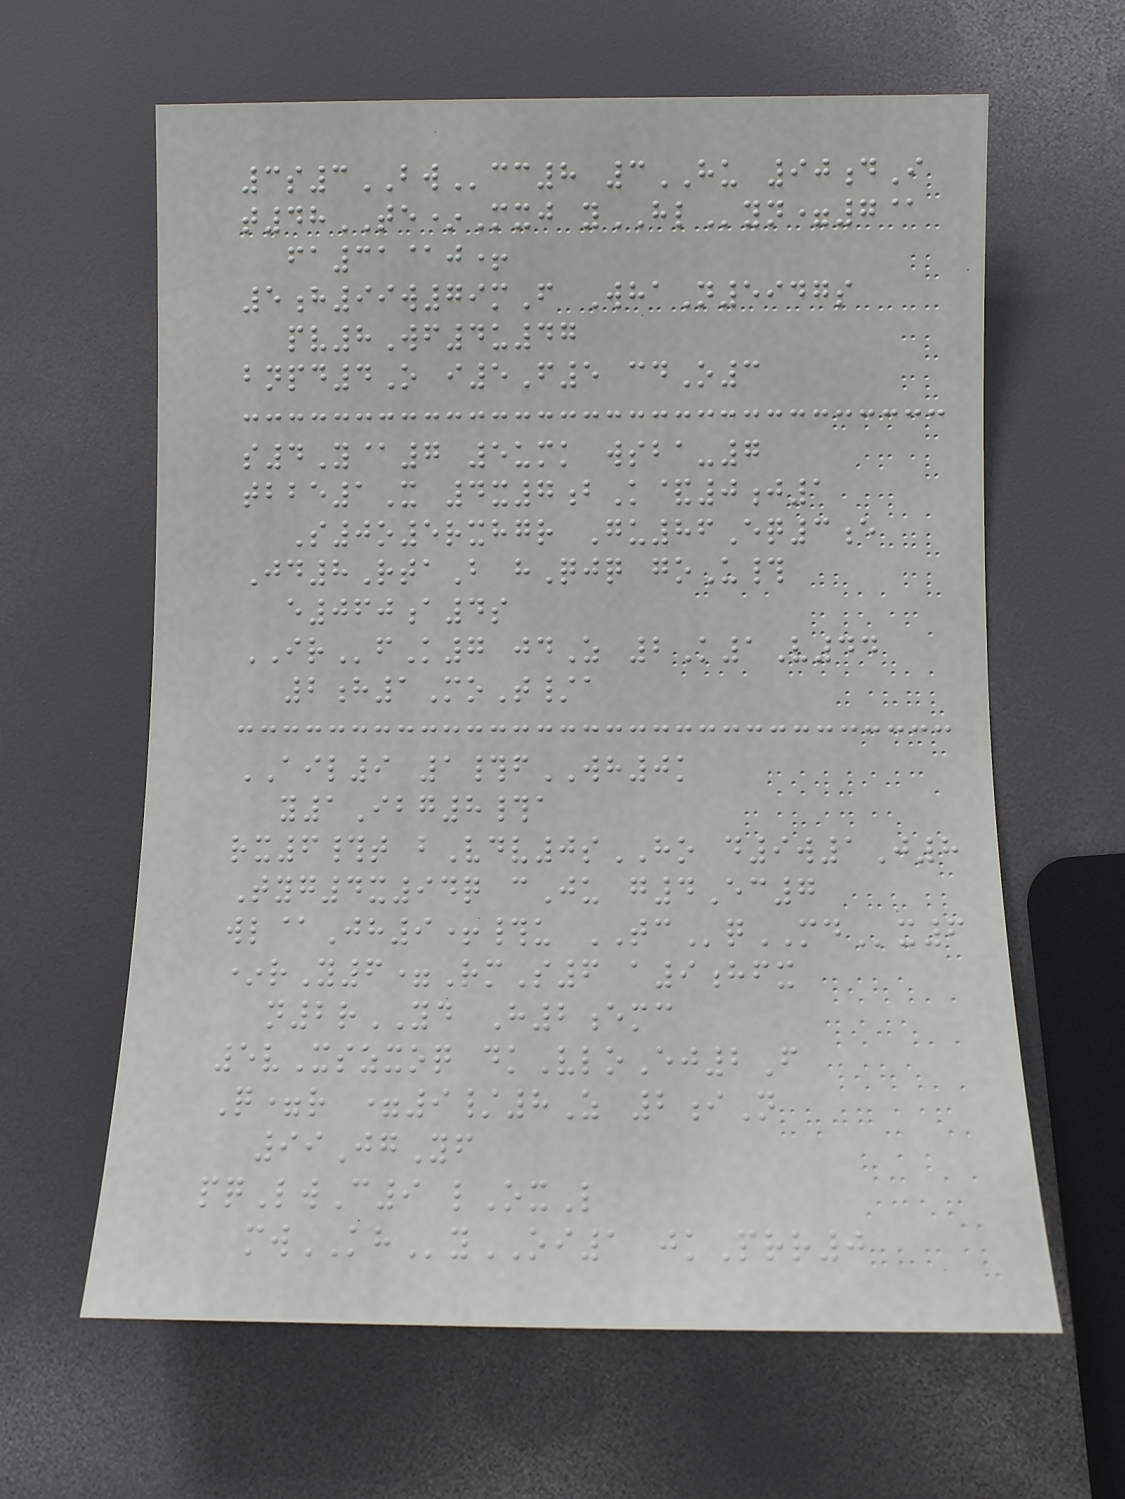3s3BWcc8 3HU 90dI
t48TE*Mxj yHLyn=7@
fa31@j+
5h99w79mF WhaN5947s
pv8Wf4u47
bnpd4O i5F5 cdO3
s4Y@7 5umk wsba-7
tbbe1X 4x7bK&0j1
S0o5rxhgr Gu86Eq3e
Jd8RtaB hQjq goU#
e060a4s
IRfK7 jdZ 2K1V44
2h1MoT/a
AIL9 1#fWH0k
y1Ibg8#a
rx6#t bVdv0sHO d9w1J8
Tyg4x94q cJu g4Ec7
wl@Jh9+#u TCqMDx6
*rY6=RmS6 a9hfx
n2rYD H2emc
5vXszxoq dkVloEj2F
Q=r =9/8Z 2iN
99JgYf
pqLwC9 lOxL
mwKHyOI1 jkPrr0
